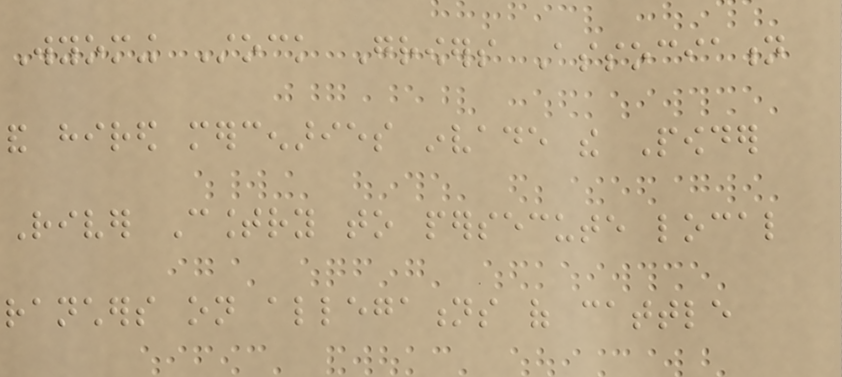Wyoming Stock Growers Association
and hired mercenaries invade the Powder
River Country to persecute local
ranchers on allegations of cattle
